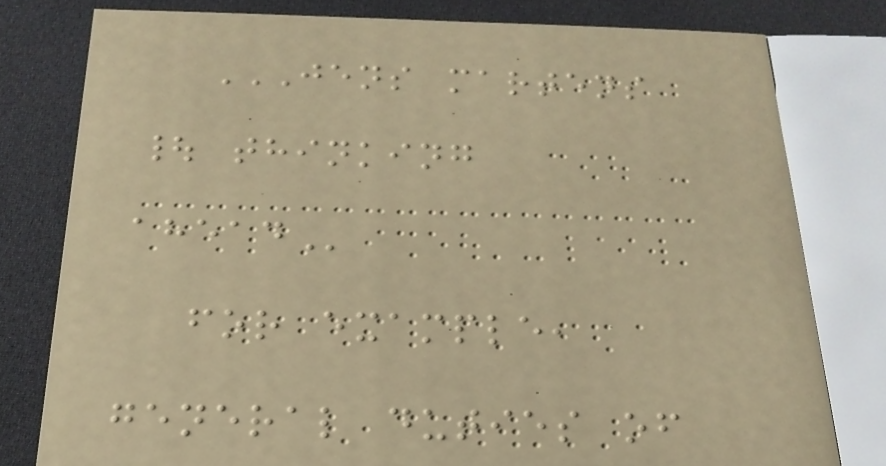JENS MARTENS
| THINKING
AHEAD
for example,
general duties of
